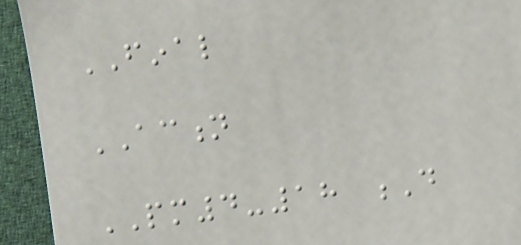FINAL
ACTION
PM4-18 D
